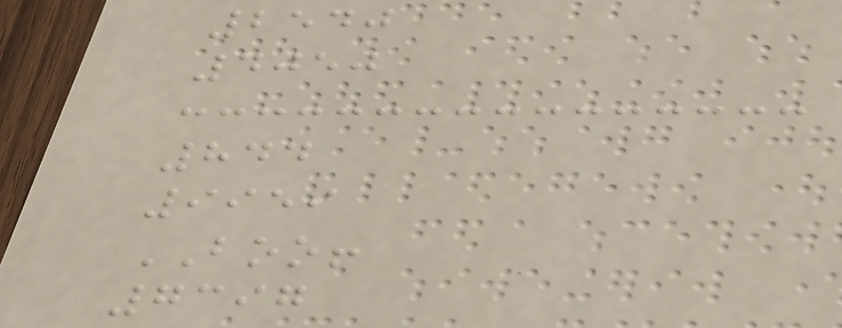2540
4050
844
9959
BOO!
7397
